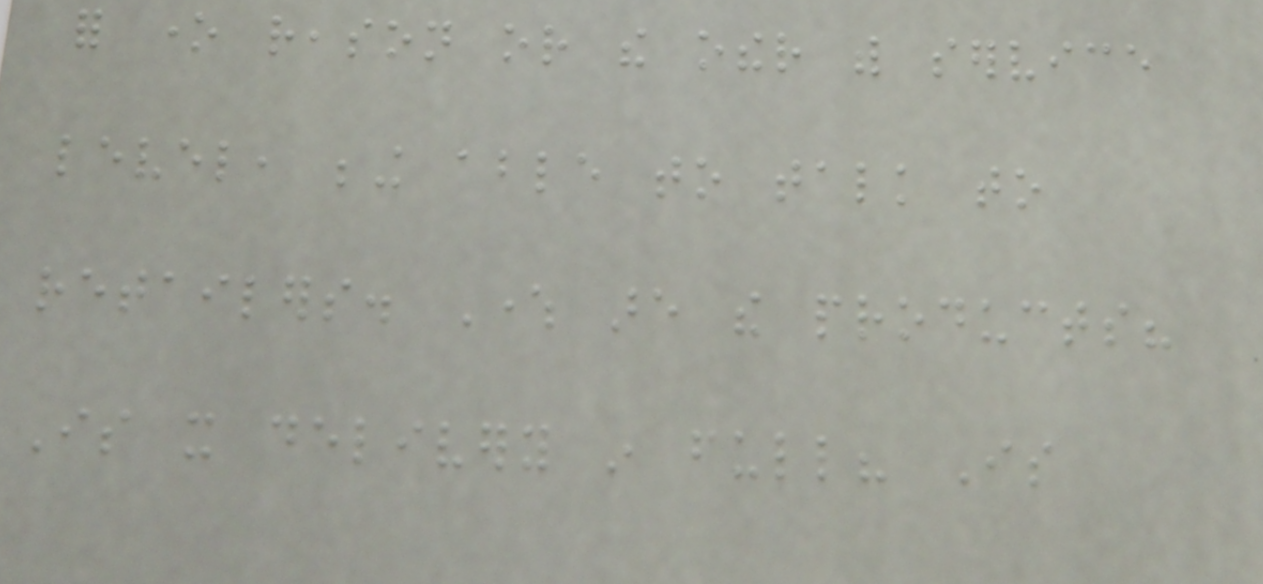for one reason or the other with service
level, being able to talk to
retailers. Where are the products?
Is it delivery in full? Is
